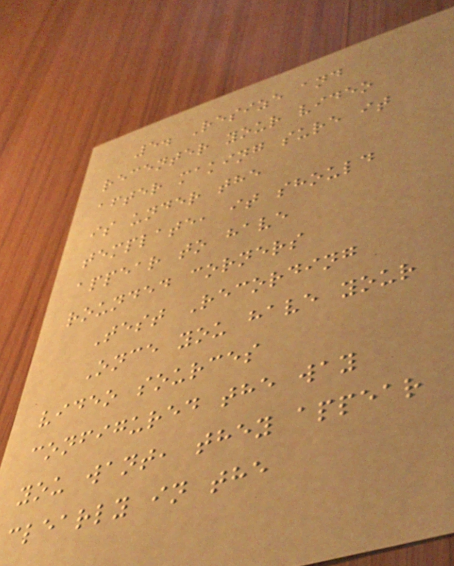5. Resize and
recenter your video
after making sure it
is under the
template, it should
appear to have
rounded corners
Test Recording
Once you have your
video sources
configured the way
you want, they appear
clearly in the
